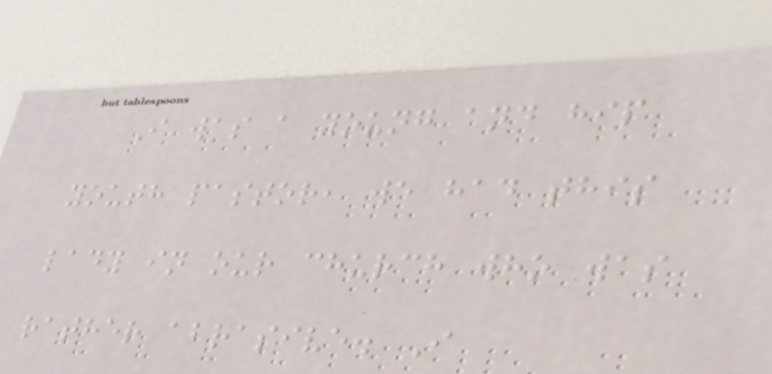I was a young and hip
youth pastor, we had this
lady in our church who was
rather abrasive. I
